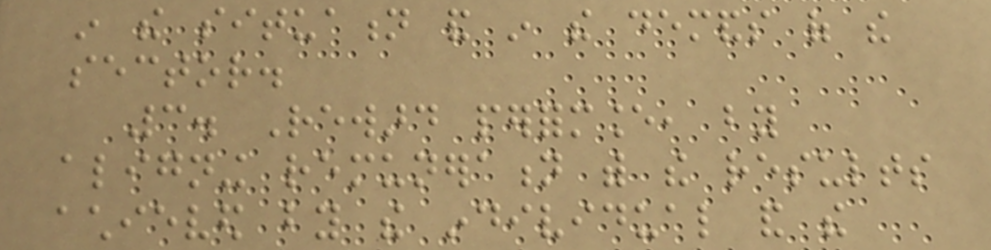in the situation and in the demands of the
sector.
3. Reward performance, by
aligning remuneration with the results
achieved by the individual and the
